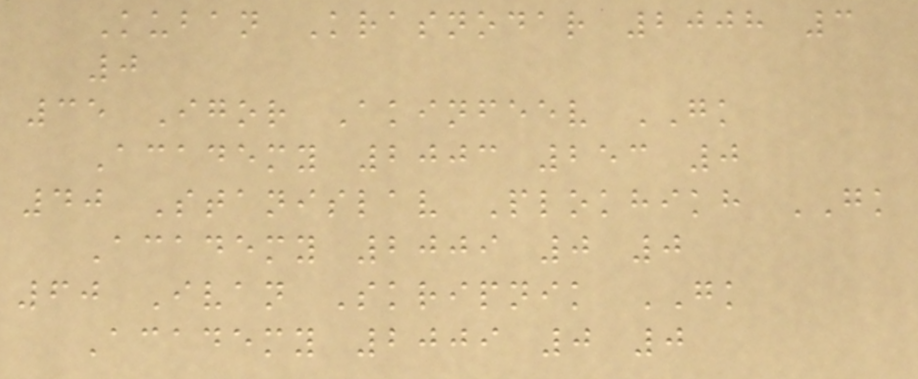Kuban Krasnodar 2008 3
0
35 Igor Akinfeev GK
Academy 2003 253 0
40 Stanislav Plokhikh GK
Academy 2009 0 0
60 Ivan Skripnik GK
Academy 2009 0 0
